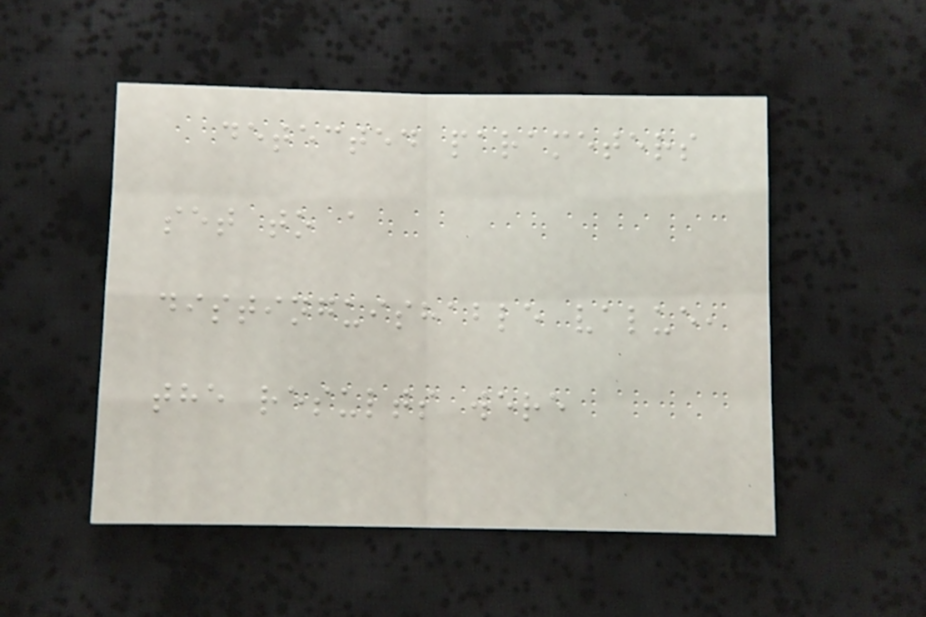detected parameters
set to a
distinguishable value,
the results were
